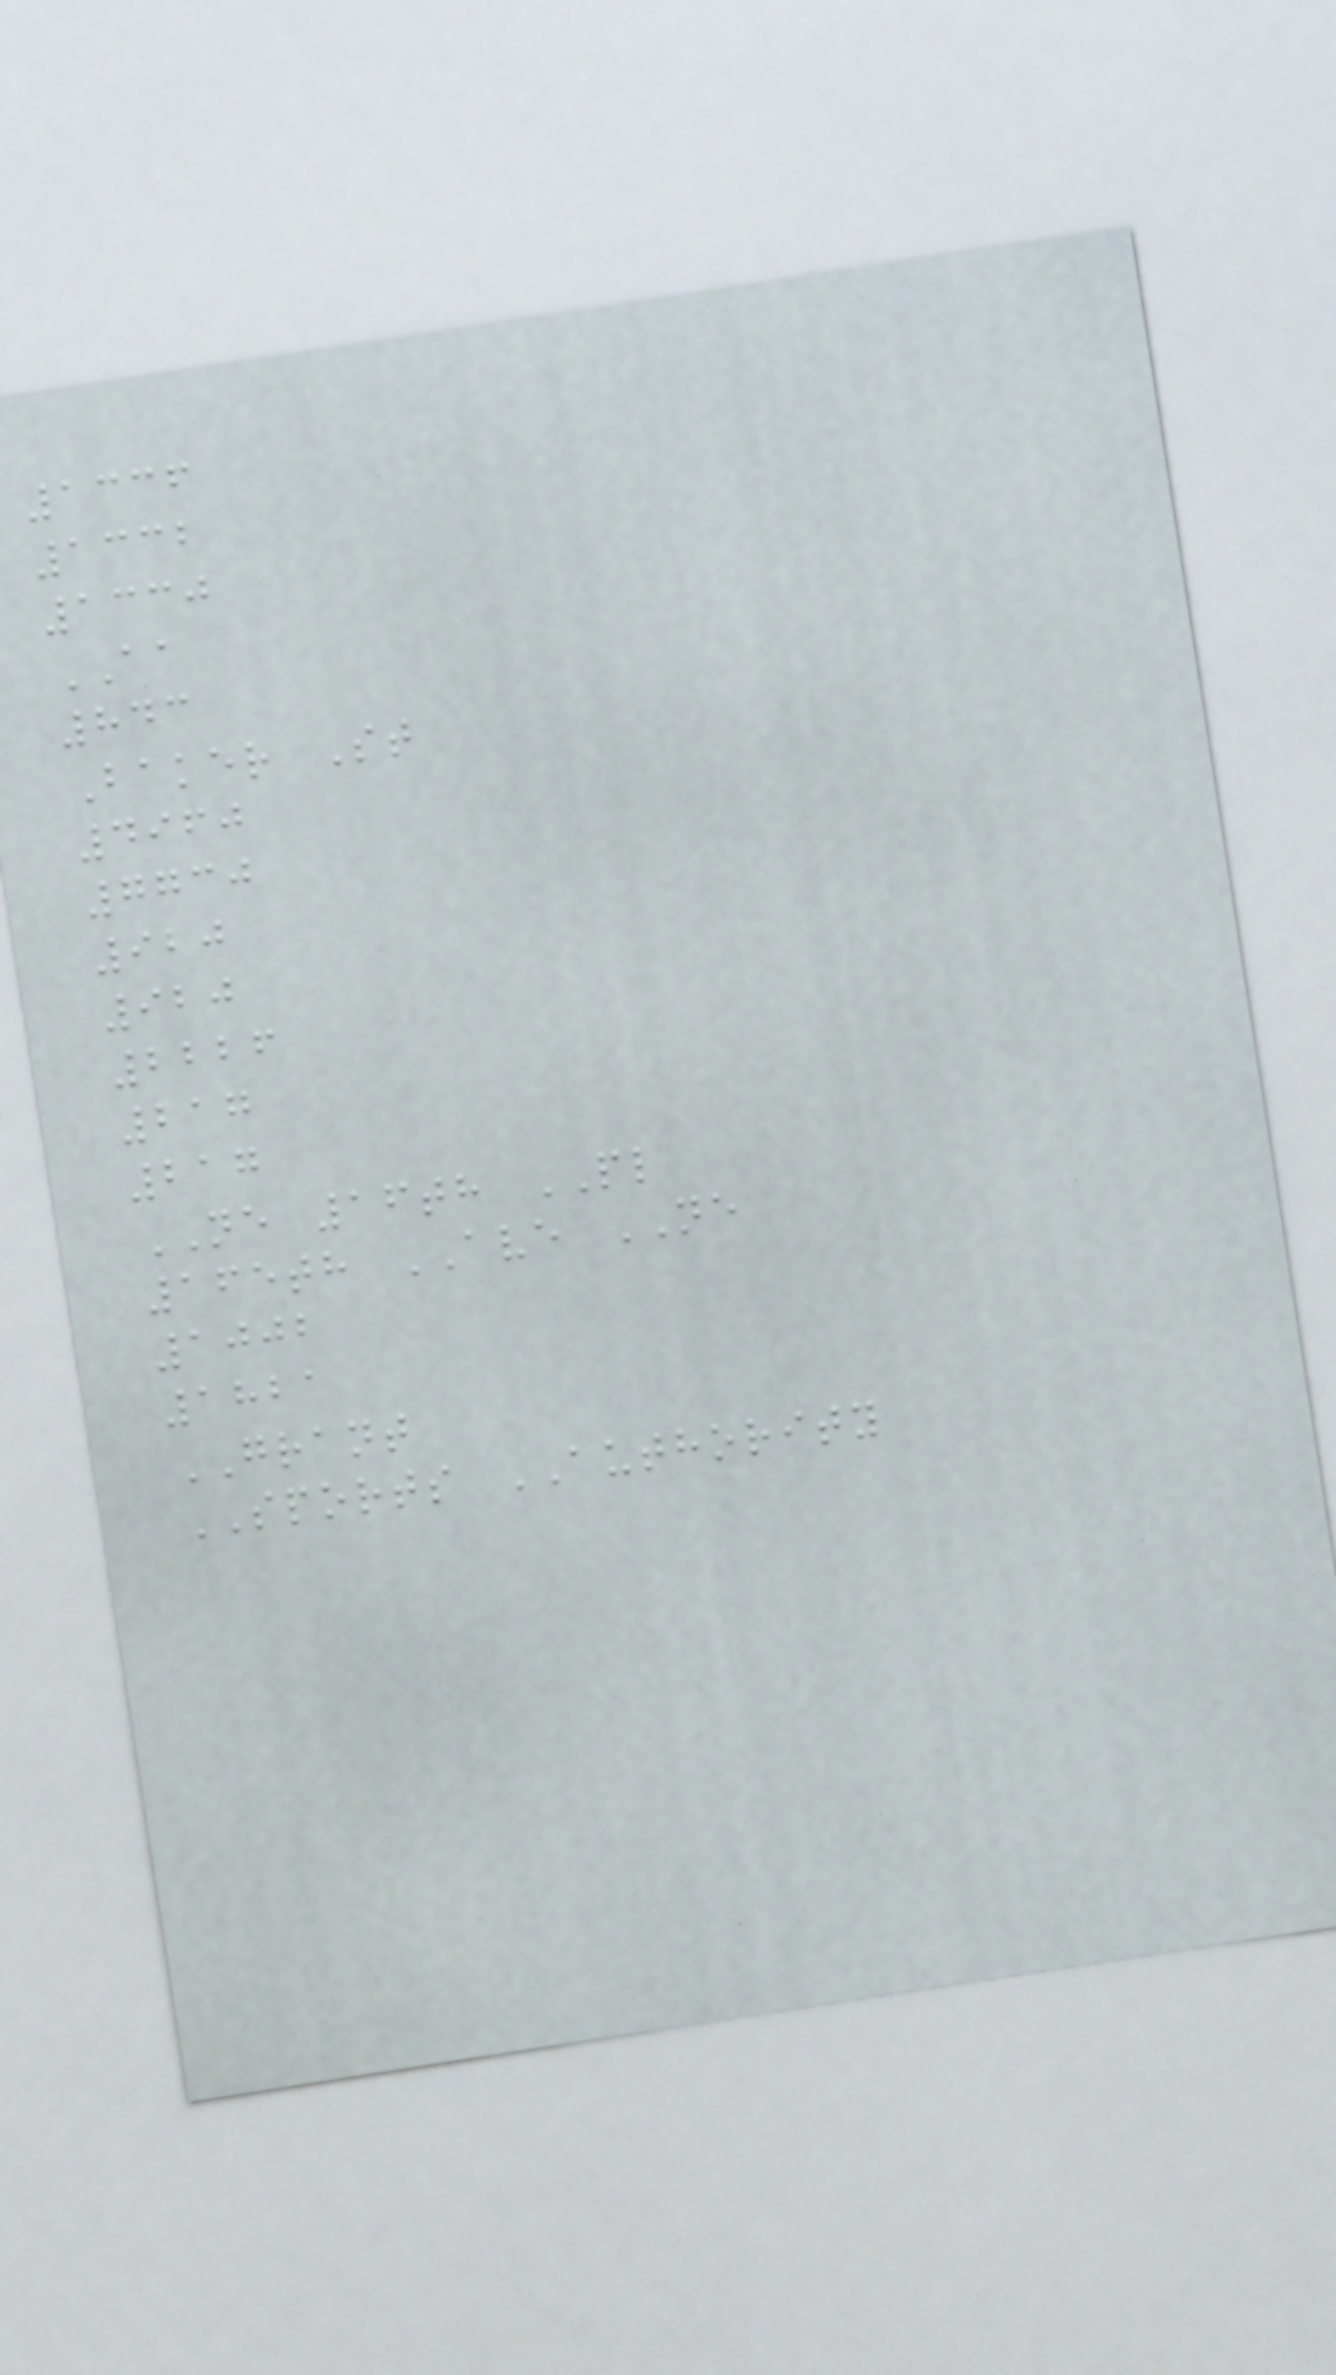1336
1332
1330
AA
843
Baker St
4960
7730
920
920
2226
217
217
NE 16th PL
165th AVE NE
1002
1821
GRANT
SPORTS AUTHORITY
